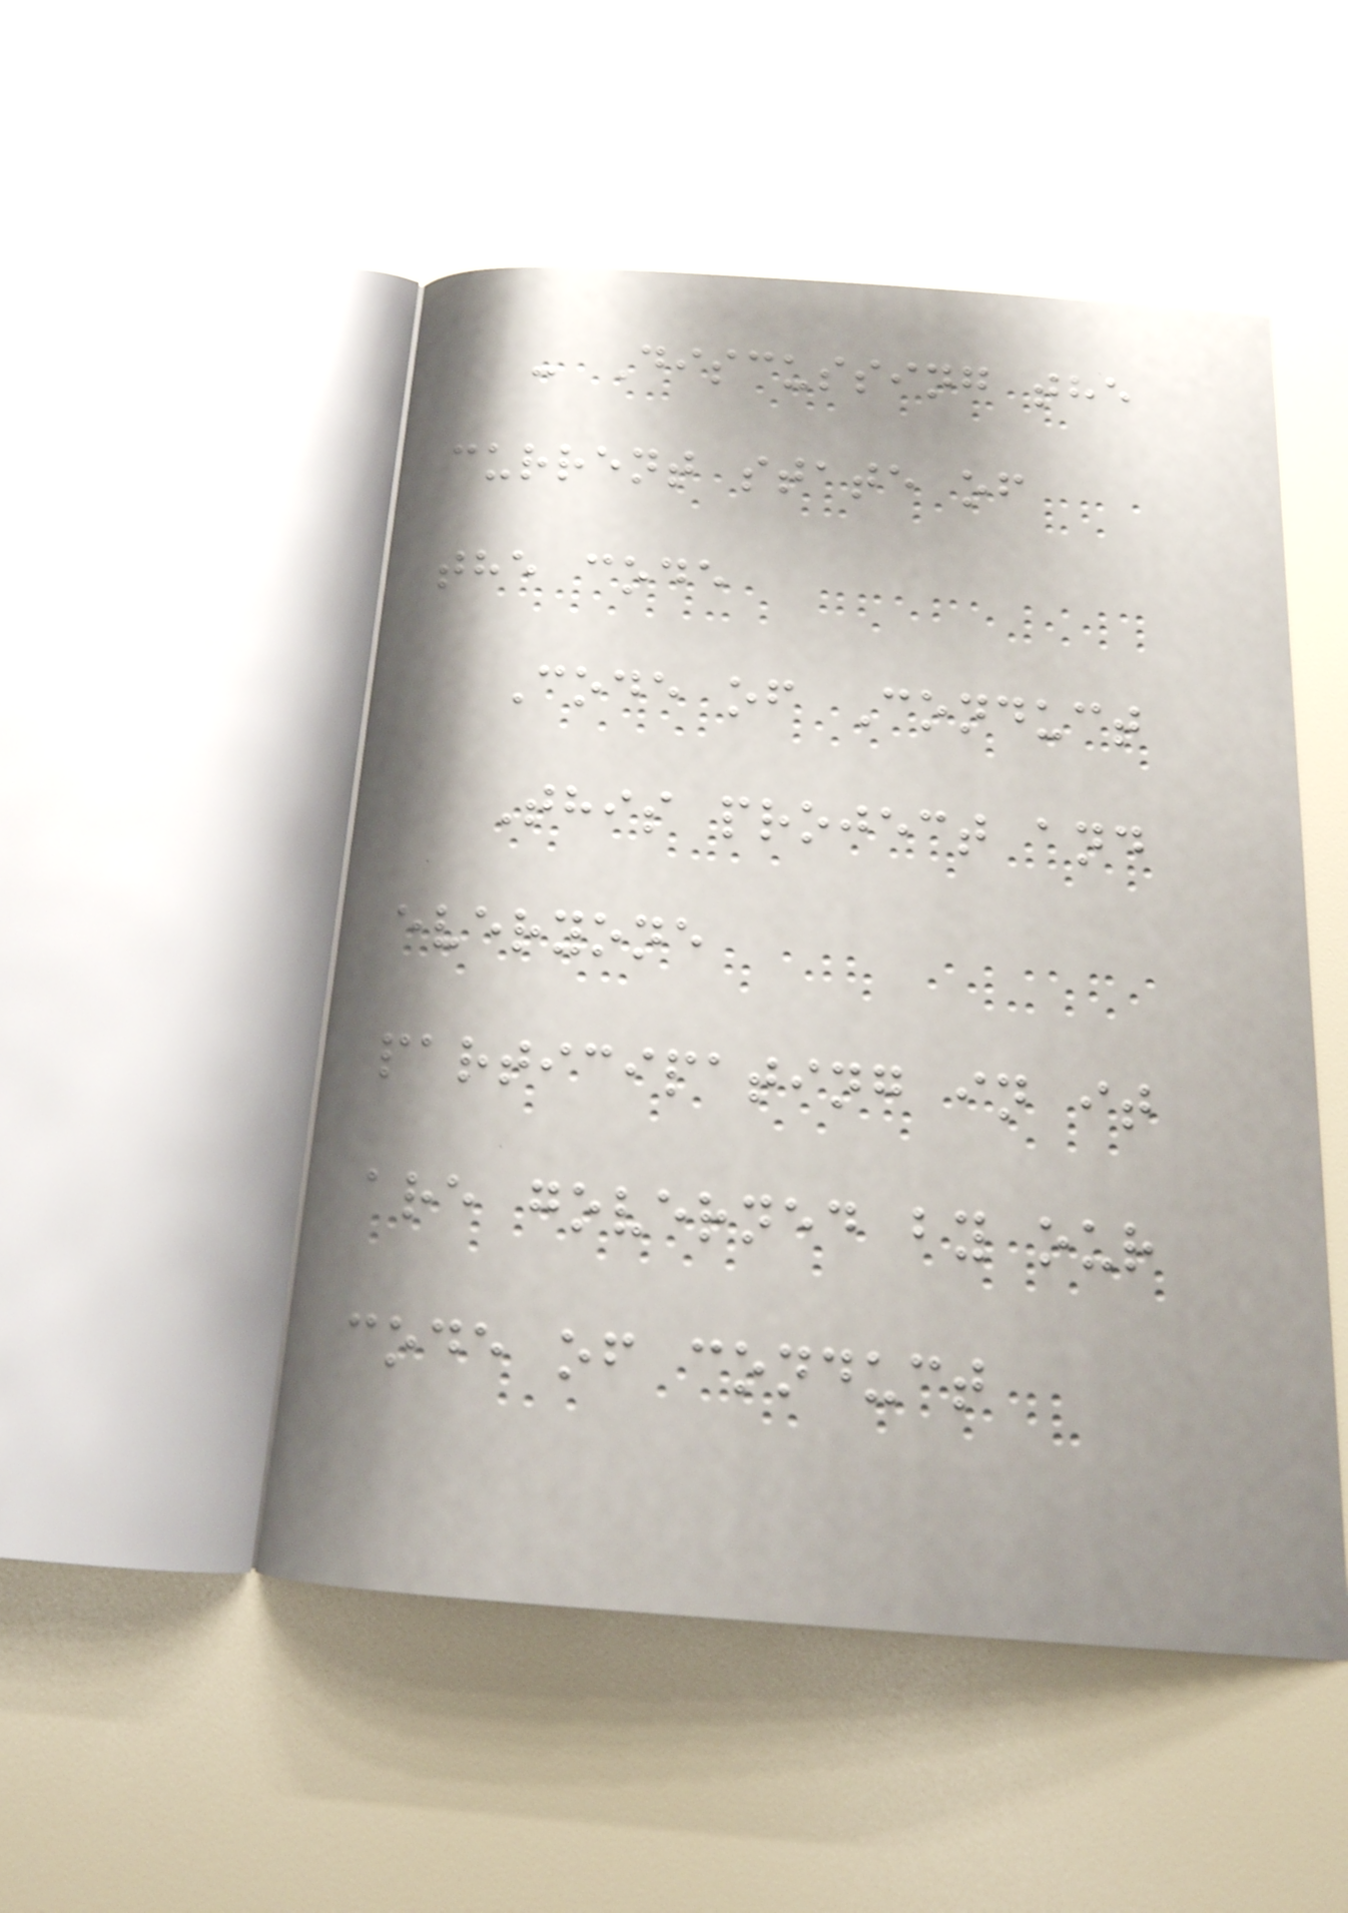- Discussing the
current state of
the code
Code of Conduct
This project and
everyone
participating in it
are governed by our
code of conduct
